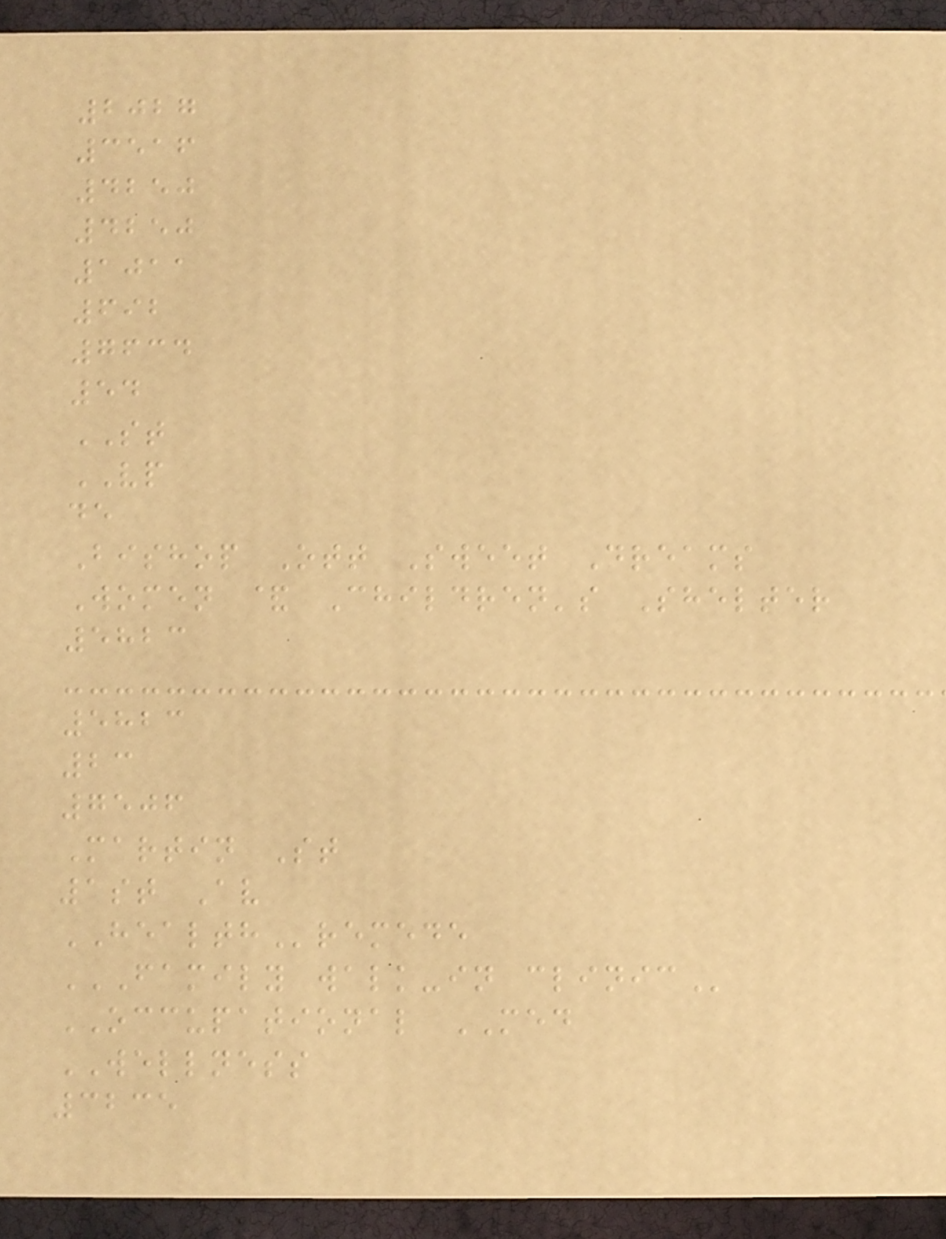2027
3516
4250
4250
1011
692
7634
54
ST
VP
de
Bishop Ott Sweet Dreams
Women & Children's Shelter
5823
5823
23
7506
Martin St
1st Av
HEALTHremede
FAMILY WALK-IN CLINIC
OCCUPATIONAL MED
WELLNESS
3235
